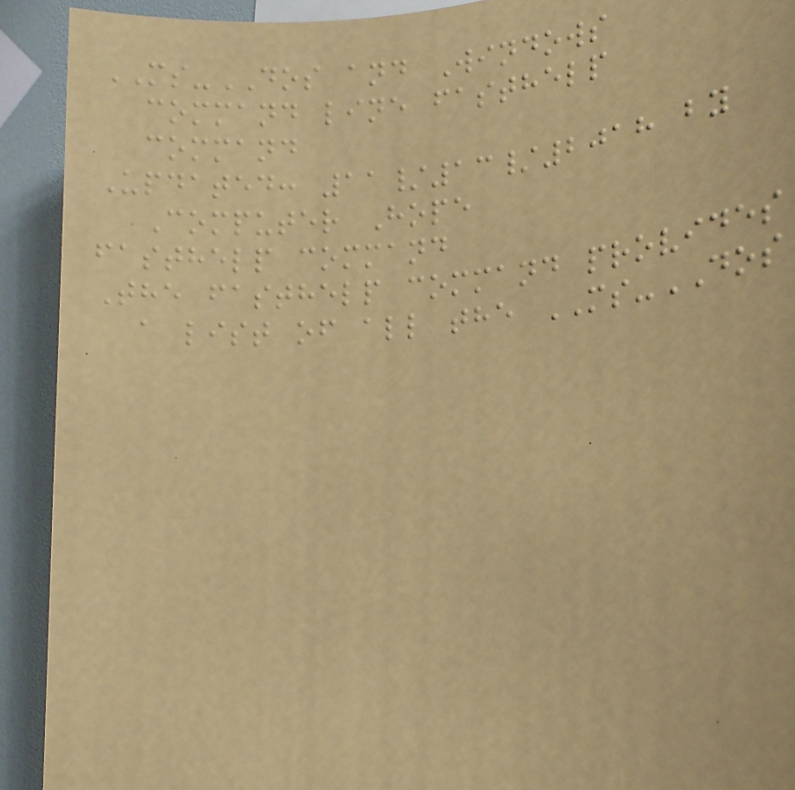MS-DOS and Windows
command line fasthelp
command
Updated: 11/13/2018 by
Computer Hope
fasthelp command
The fasthelp command provides
a list of all the MS-DOS
